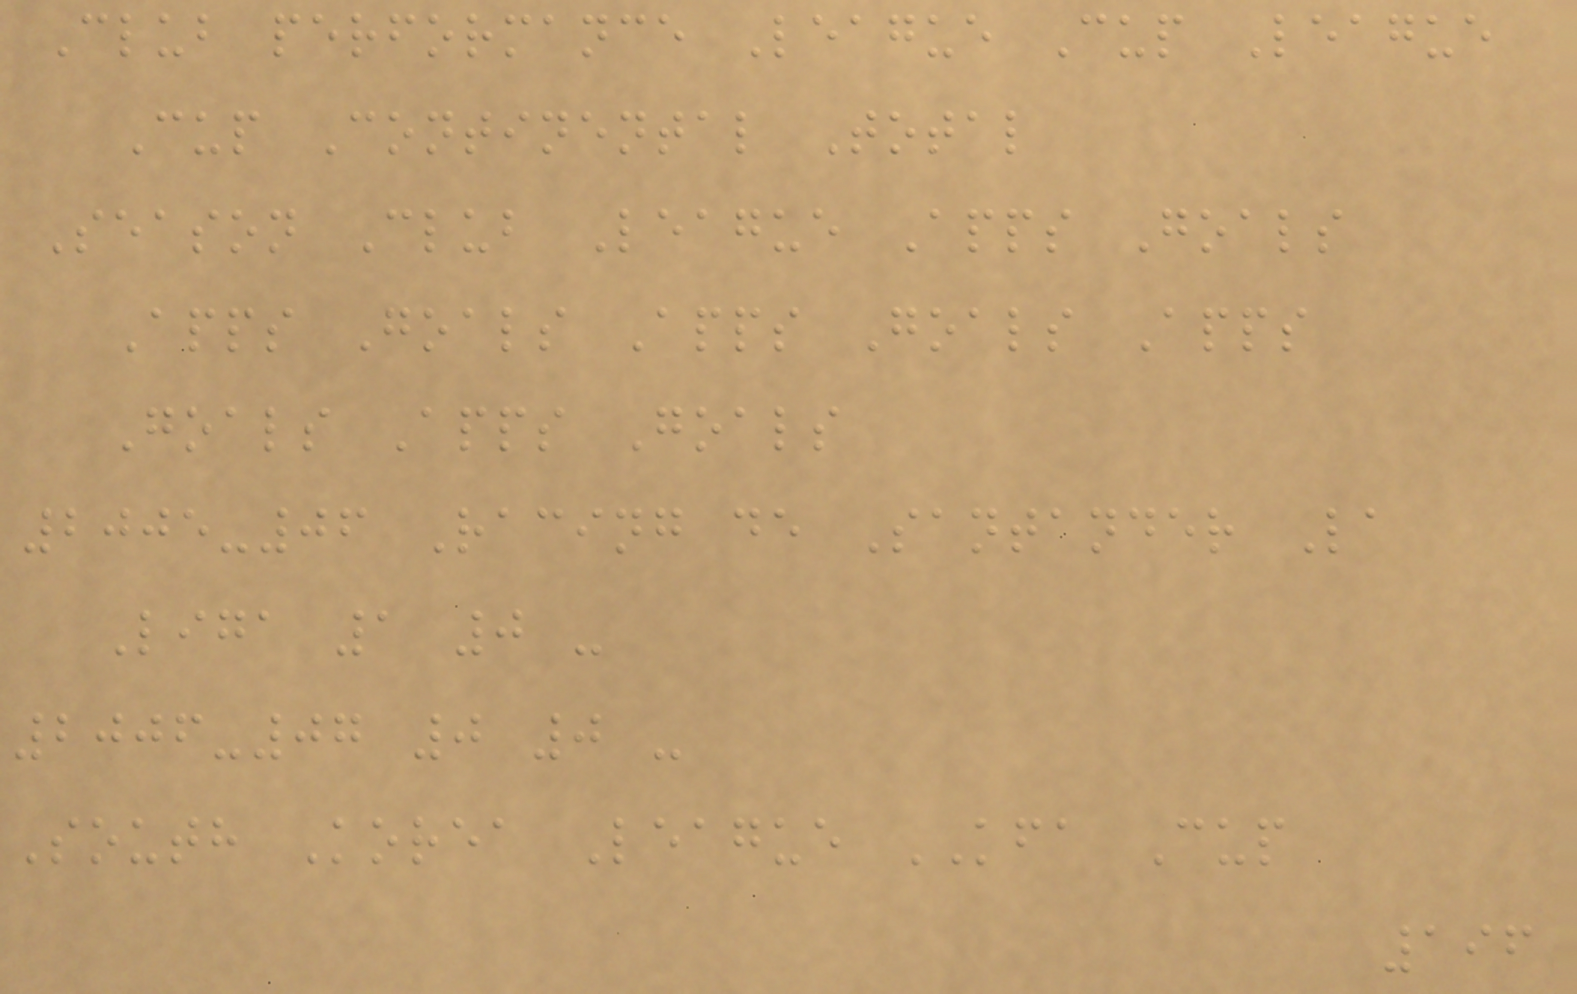Club performance League Cup League
Cup Continental Total
Season Club League Apps Goals
Apps Goals Apps Goals Apps
Goals Apps Goals
2005-06 Racing de Santander La
Liga 1 0 -
2006-07 0 0 -
South Korea League KFA Cup
196
